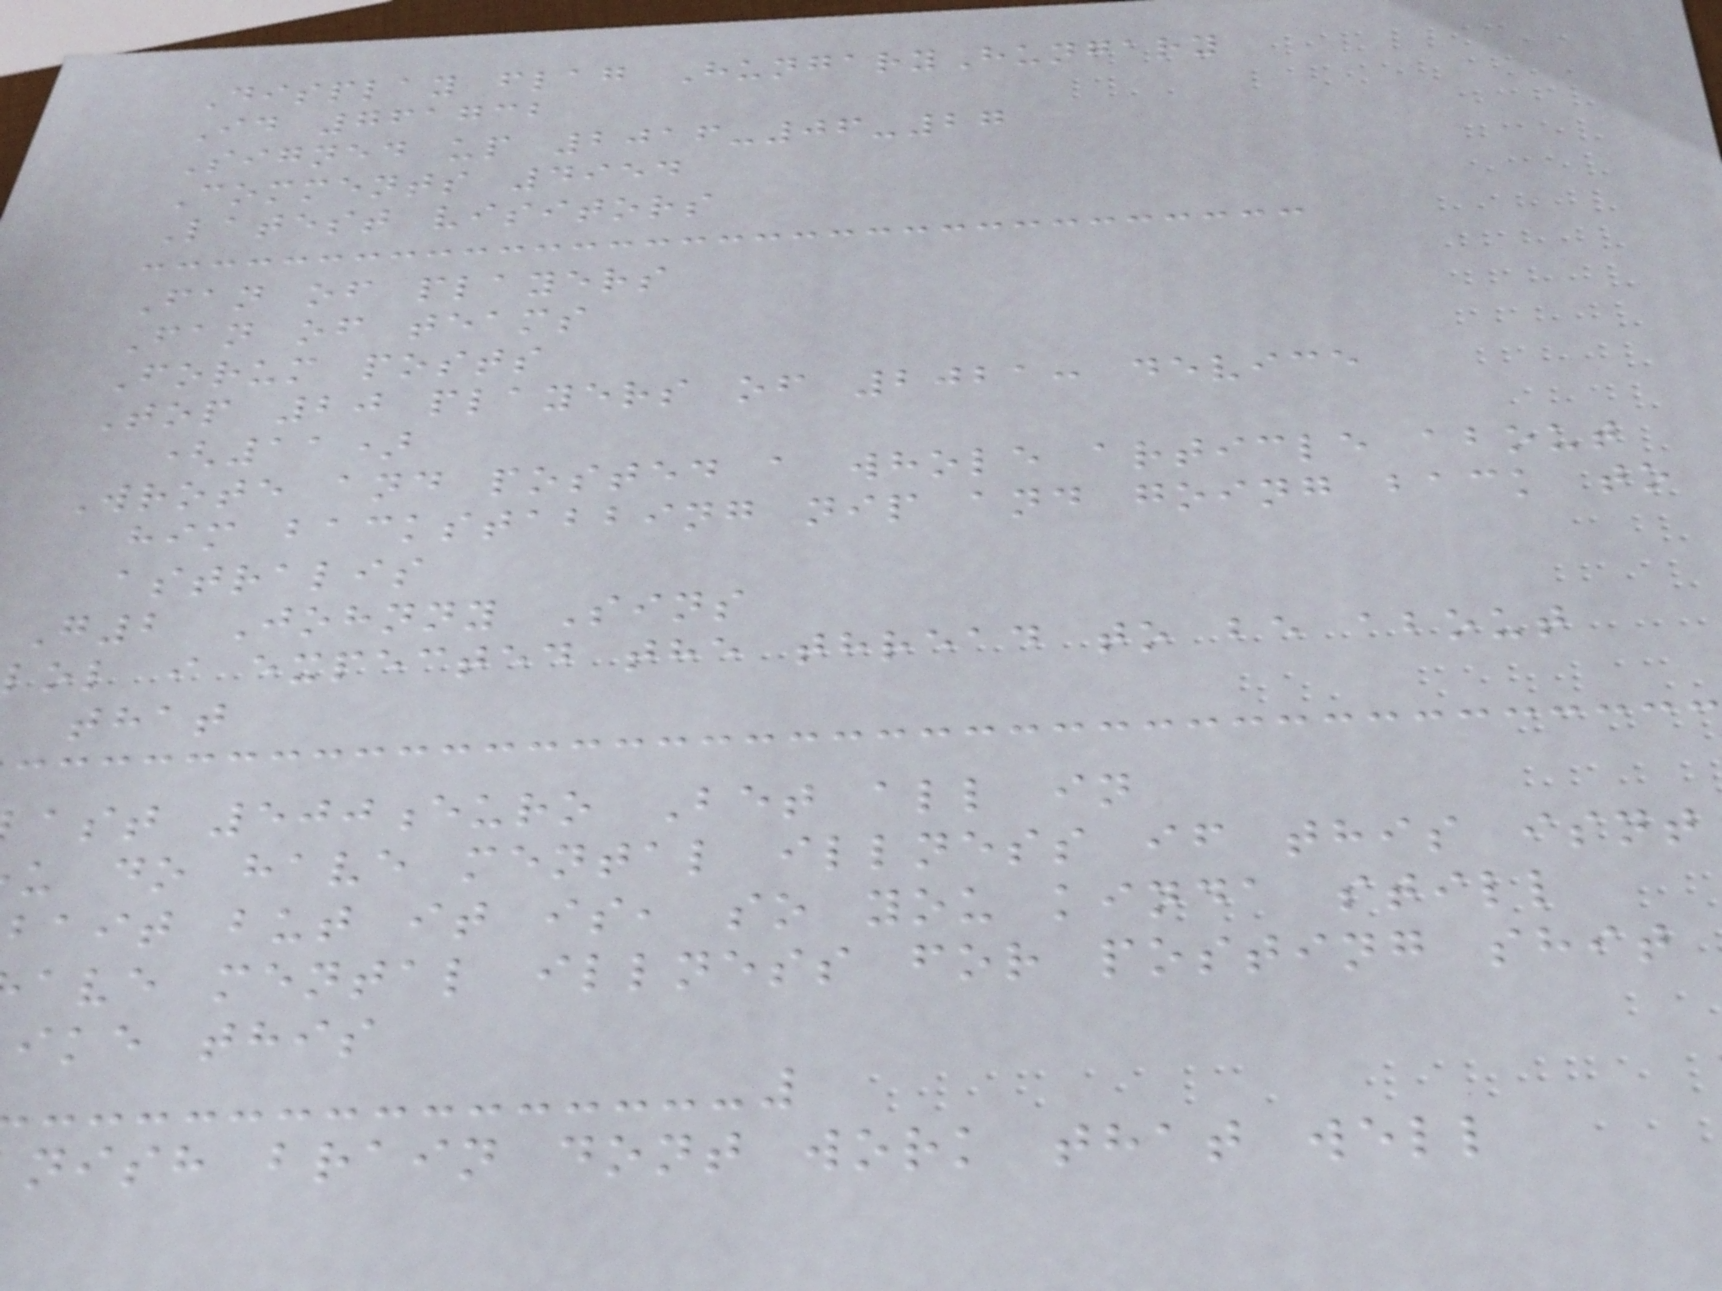Display flag HungaryHungary
Id 761732
Signed up 2016-06-27
Comments 4954
Latest visitors
Fan of players
Fan of teams
Forum posts
Top 20 players of 2021: device
(11)
Wrote and posted a whole article about
him backstabbing nip and going back to
astralis
G2 Johnny Sins
ol i expected the thread to be about
that
ast 500euro Bet all in
u do have mental illness if this isnt
bait but it is, so you kinda still
ave mental illness for posting shit
ike this
nish brain dont work that well
